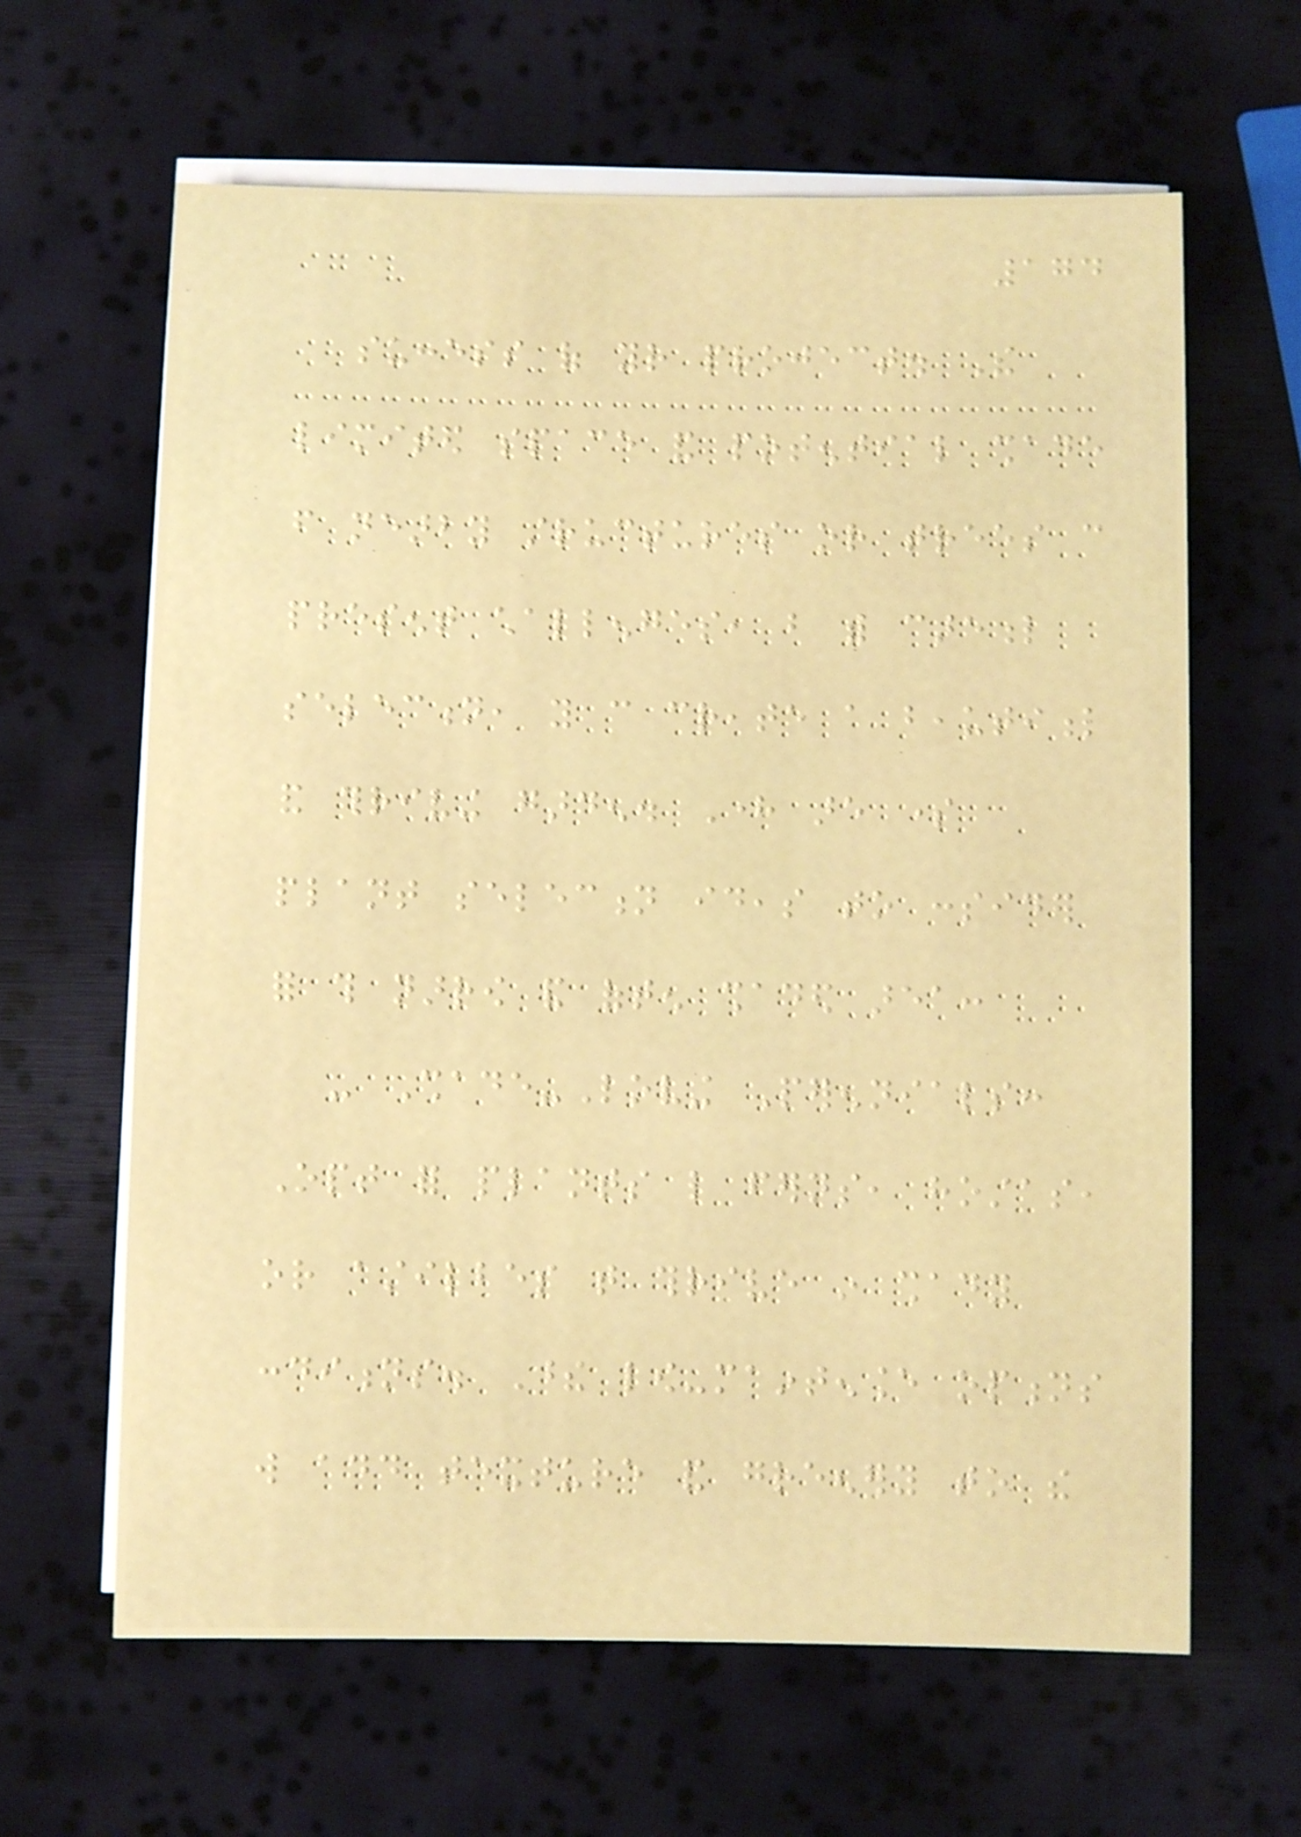174
success of your project. The
limited space and potential shade
from nearby structures or trees can
present challenges, but with careful
selection, you can create a beautiful
and thriving garden. Here are some
plant selection ideas to consider
for this narrow and often shaded area:
- Shade-Loving Perennials:
Opt for plants like ferns, hostas,
or astilbes that thrive in shady
conditions. These low-maintenance options
will add texture and greenery to the
